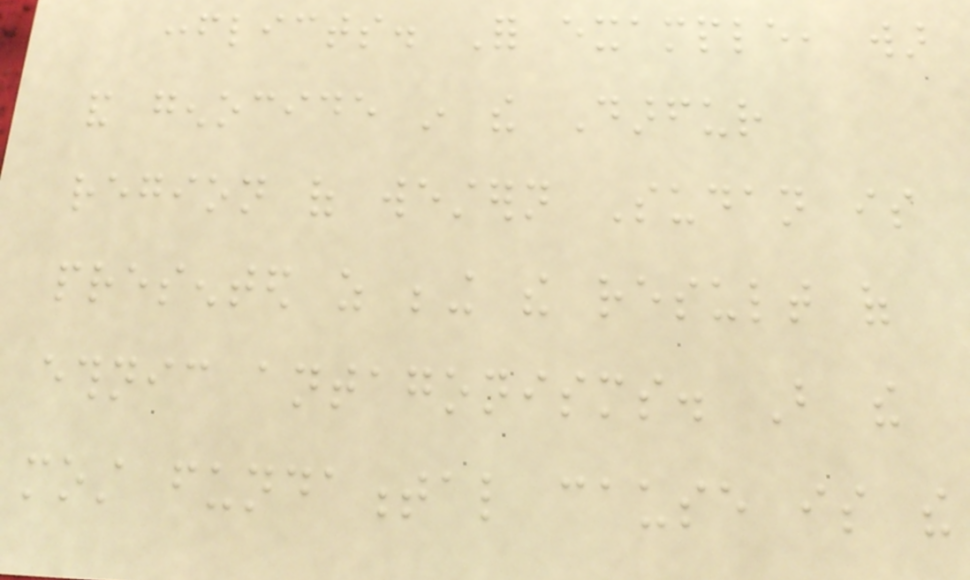conflicts. For example, war
and genocide in the Darfur
region of western Sudan is
presented as being the result of
ethnic antagonisms. But the
most fundamental cause is the
